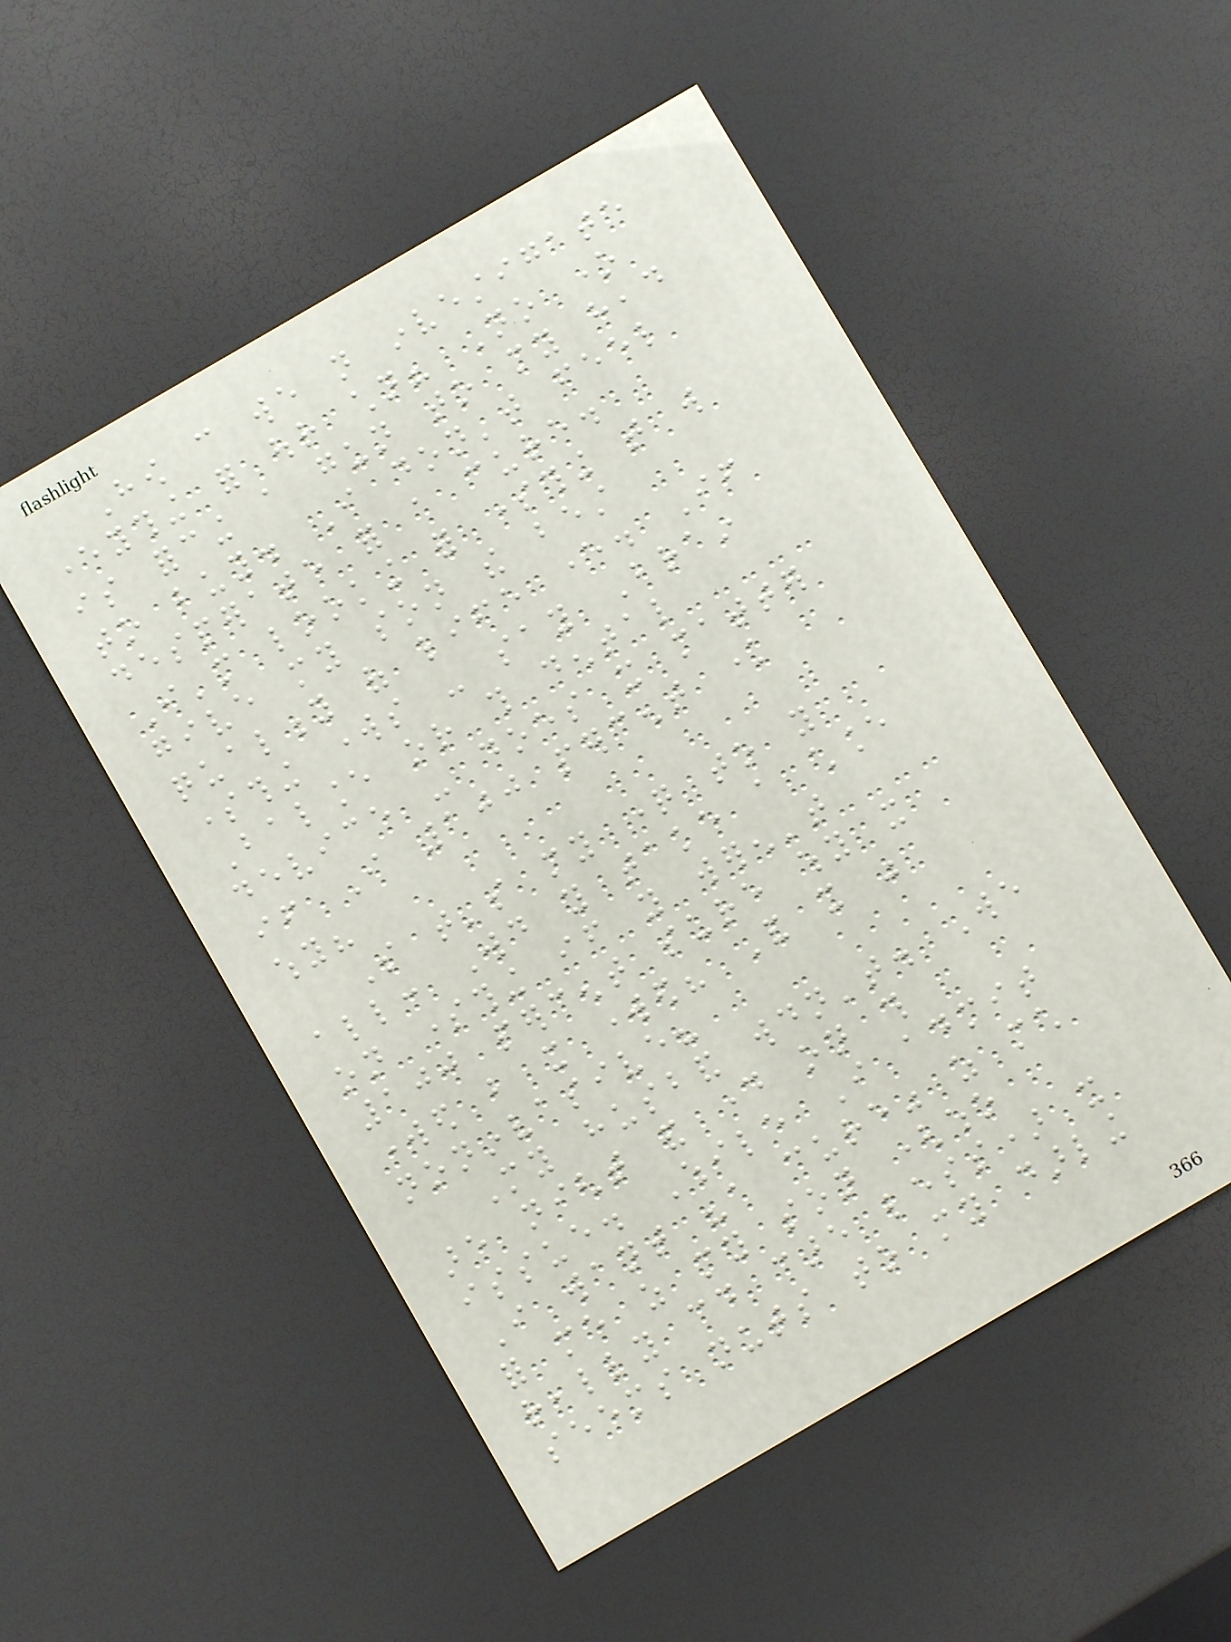How can we not investigate
everything for our children? No one
is forcing a gun to my head
to buy. I don't feel
desperate for a cure.
I'm looking for something that will
give my son the best
quality of life ever. If
something works - say Brain
Balance or this dental
device - does it matter
if I 100 percent know
why?
So that's my question to you
all: Would you take a chance
on something if you weren't
100 percent sure why it
worked but it worked? And it was
noninvasive?
My husband wouldn't. We
are night and day on this
issue. While I admit
I want "a cure" as much
for me as my son (who
really could care less) it
seems nuts to my darling
